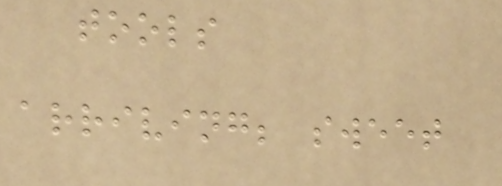tools
arriving; sweet
